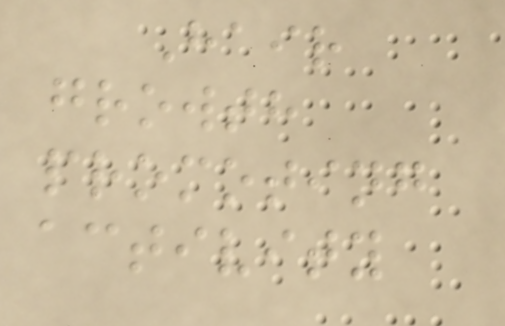Hair
growth
promoting
activity
